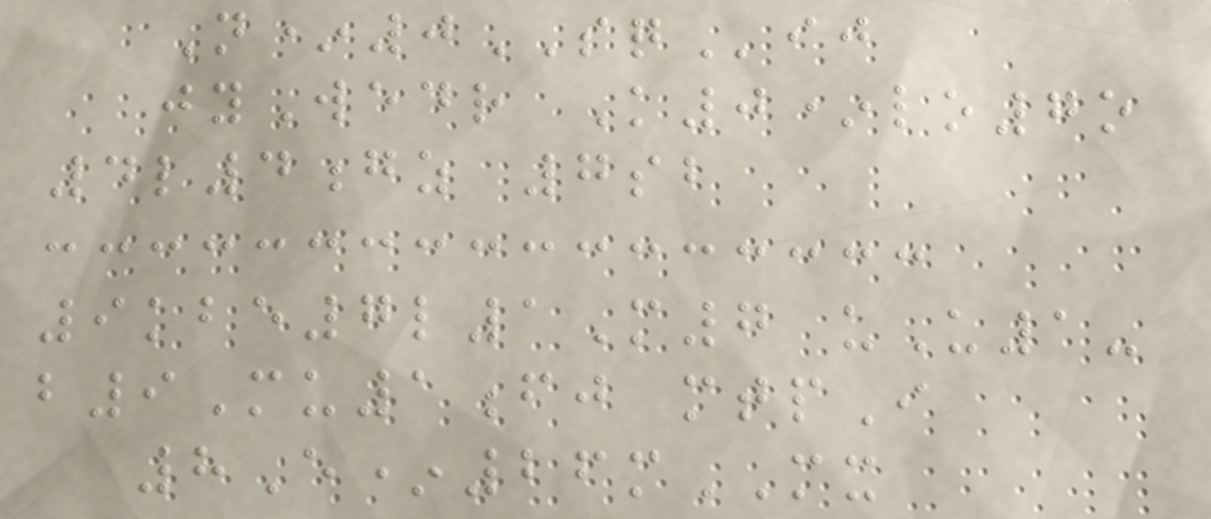N*0SQij
jyWedr K0*lo7o
4l4gz 7sb
9kbe7l1M7 uU1-
b9Mu1fj mtpI
8E*26mMX
